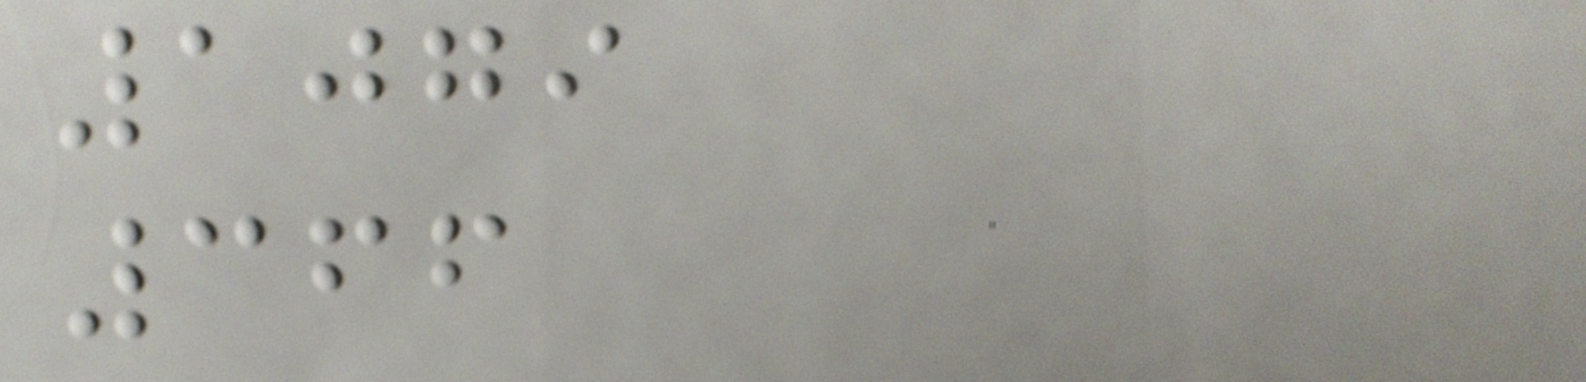1079
366
